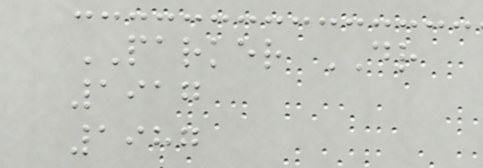PARKER DR
1917
1987
